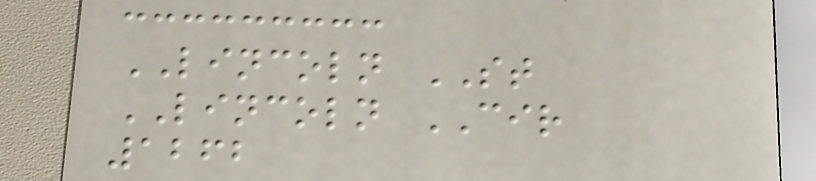LINCOLN ST
LINCOLN CIR
1262
